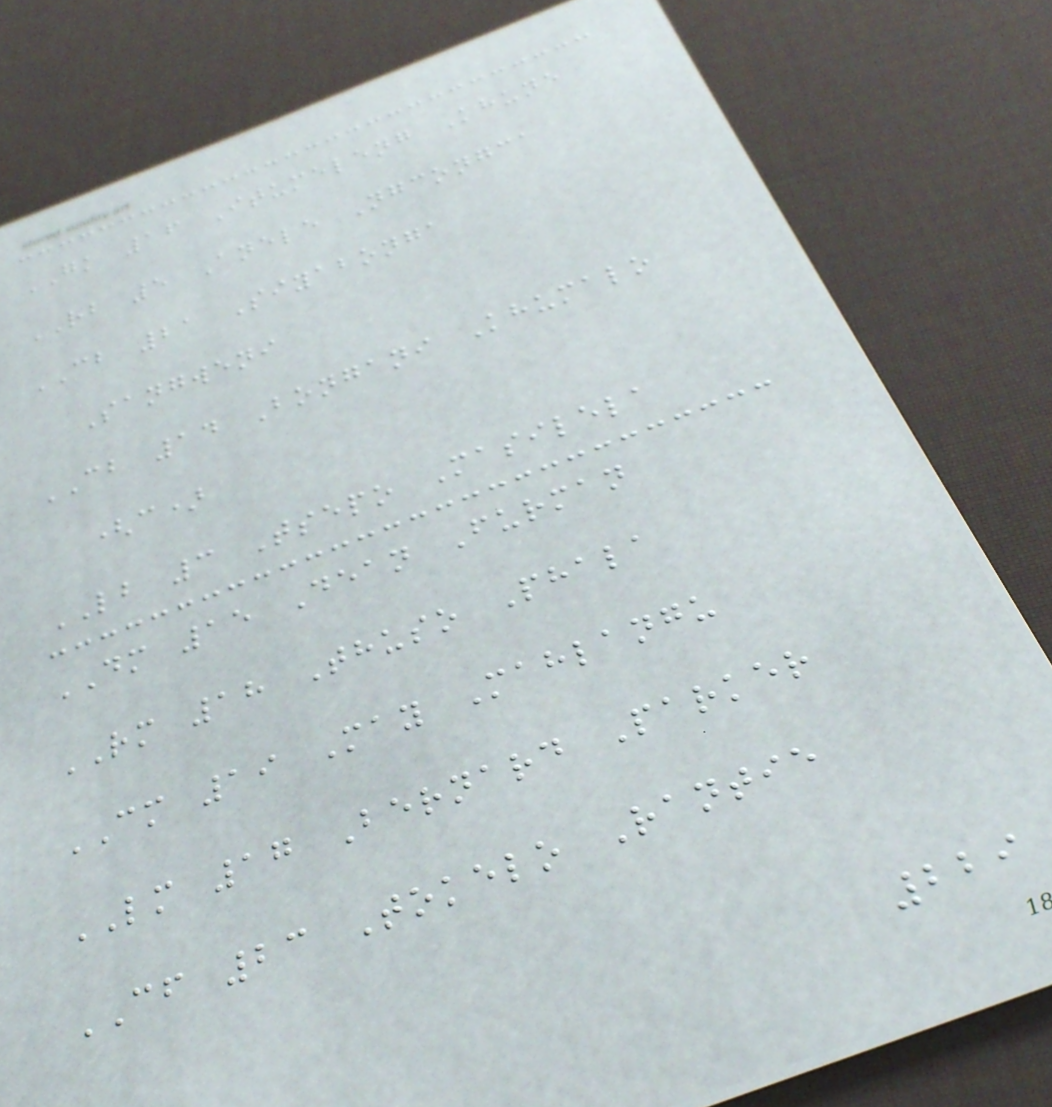GK 16 Itumeleng Khune
RB 5 Anele Ngcongca
CB 21 Siyabonga
Sangweni
CB 14 Bongani Khumalo
(c)
LB 3 Tsepo Masilela
DM 15 Dean Furman
RM 18 Thuso Phala
CM 19 May Mahlangu
LM 17 Bernard Parker
CF 23 Tokelo Rantie
229
